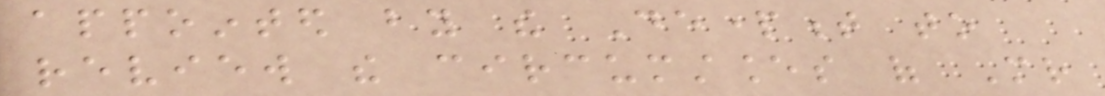appointed by the Department to
review the circumstances of Mr
